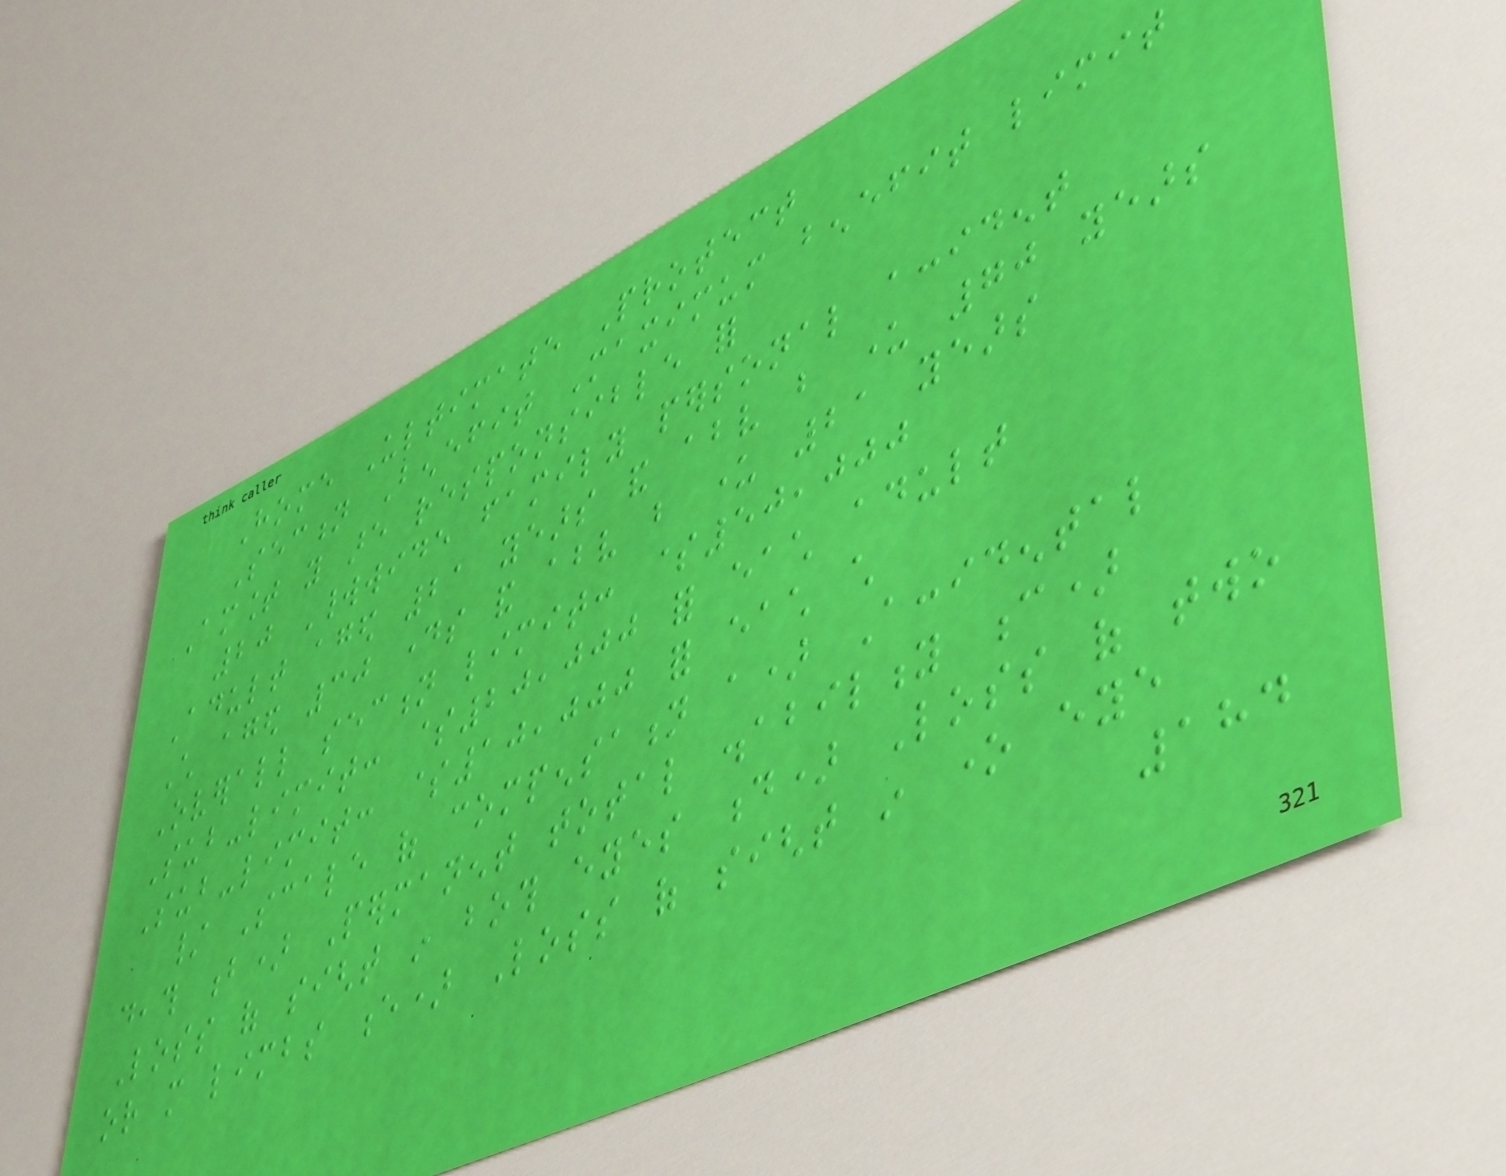Home Ultimate Protect
Section Benefit Maximum benefit limit
Amount you are responsible for
20 Worldwide family personal accident
Adult aged 21 years and above but under 70 years
Child aged 30 days and above but under 21 years
Overall section limit: $50,000
Sub-limit: $20,000 for each adult
Sub-limit: $10,000 for each child
/ Scale of compensation a) Accidental
death b) Permanent total disability c)
Loss of sight in both eyes d) Loss of two
or more limbs e) Loss of sight in one eye
184
